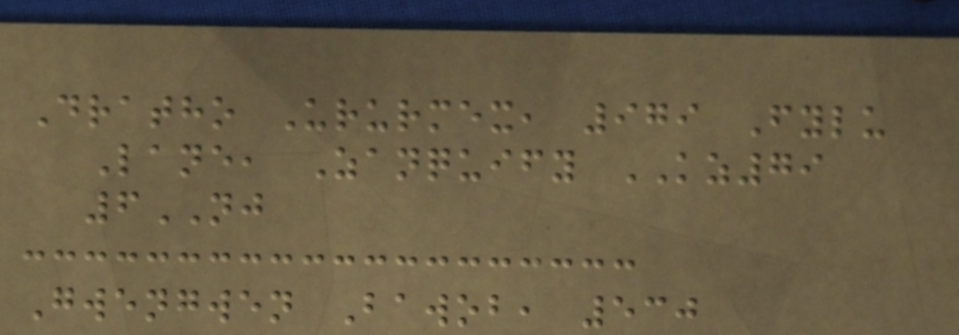Dratho Ururmex, 979 Fylu
Lane, Zanquify KZ79
6NJ
Gwengwen Bawob, 530
